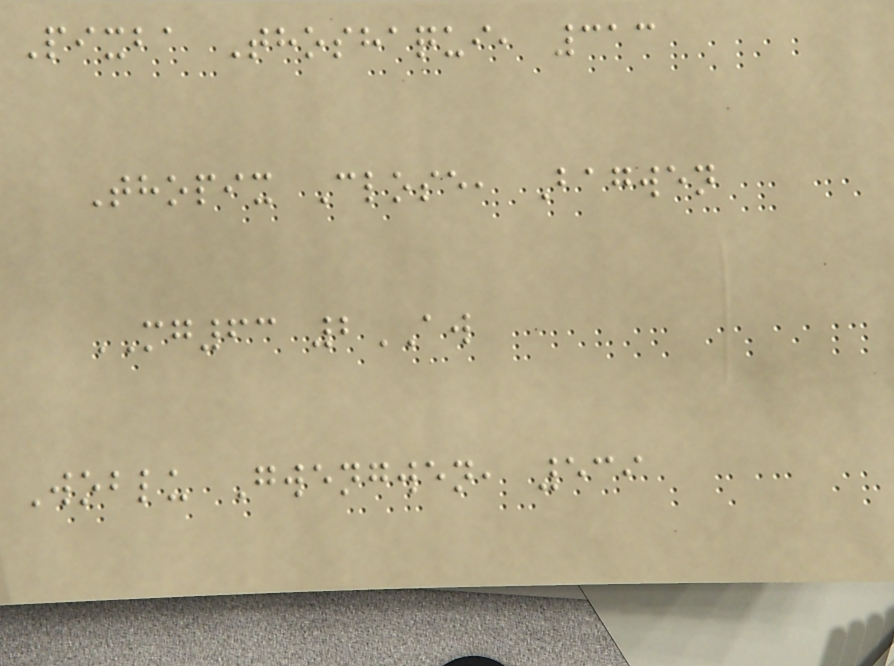Pixba Thoshaqui, 313
Thopix Close, Bagwen
MG63 2AW
Woblu Gwengwen, 539
